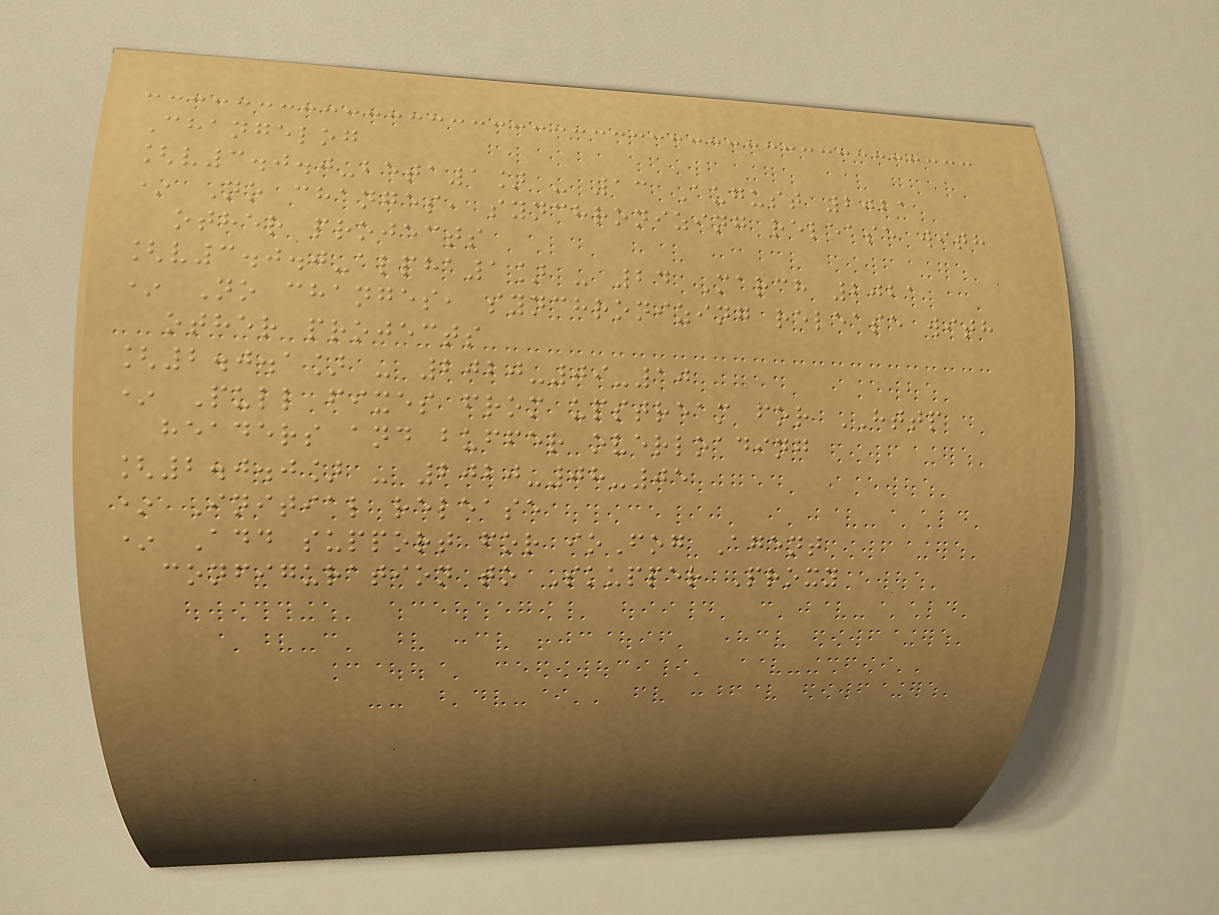Changelog
[v3.0.0-beta1] - 13 August 2021
* No changes, synchronizing release with
other projects
[v3.0.0-alpha1] - 24 March 2021
* No changes, synchronizing release with
other projects
[2.0.1] - 2020-09-10
* Pull fixes from upstream for HTTP
headers and buffer overloading
[2.0.0] - 2020-08-05
* Initial release
* Add support for ioFog Agent
configuration to Skupper Proxy
